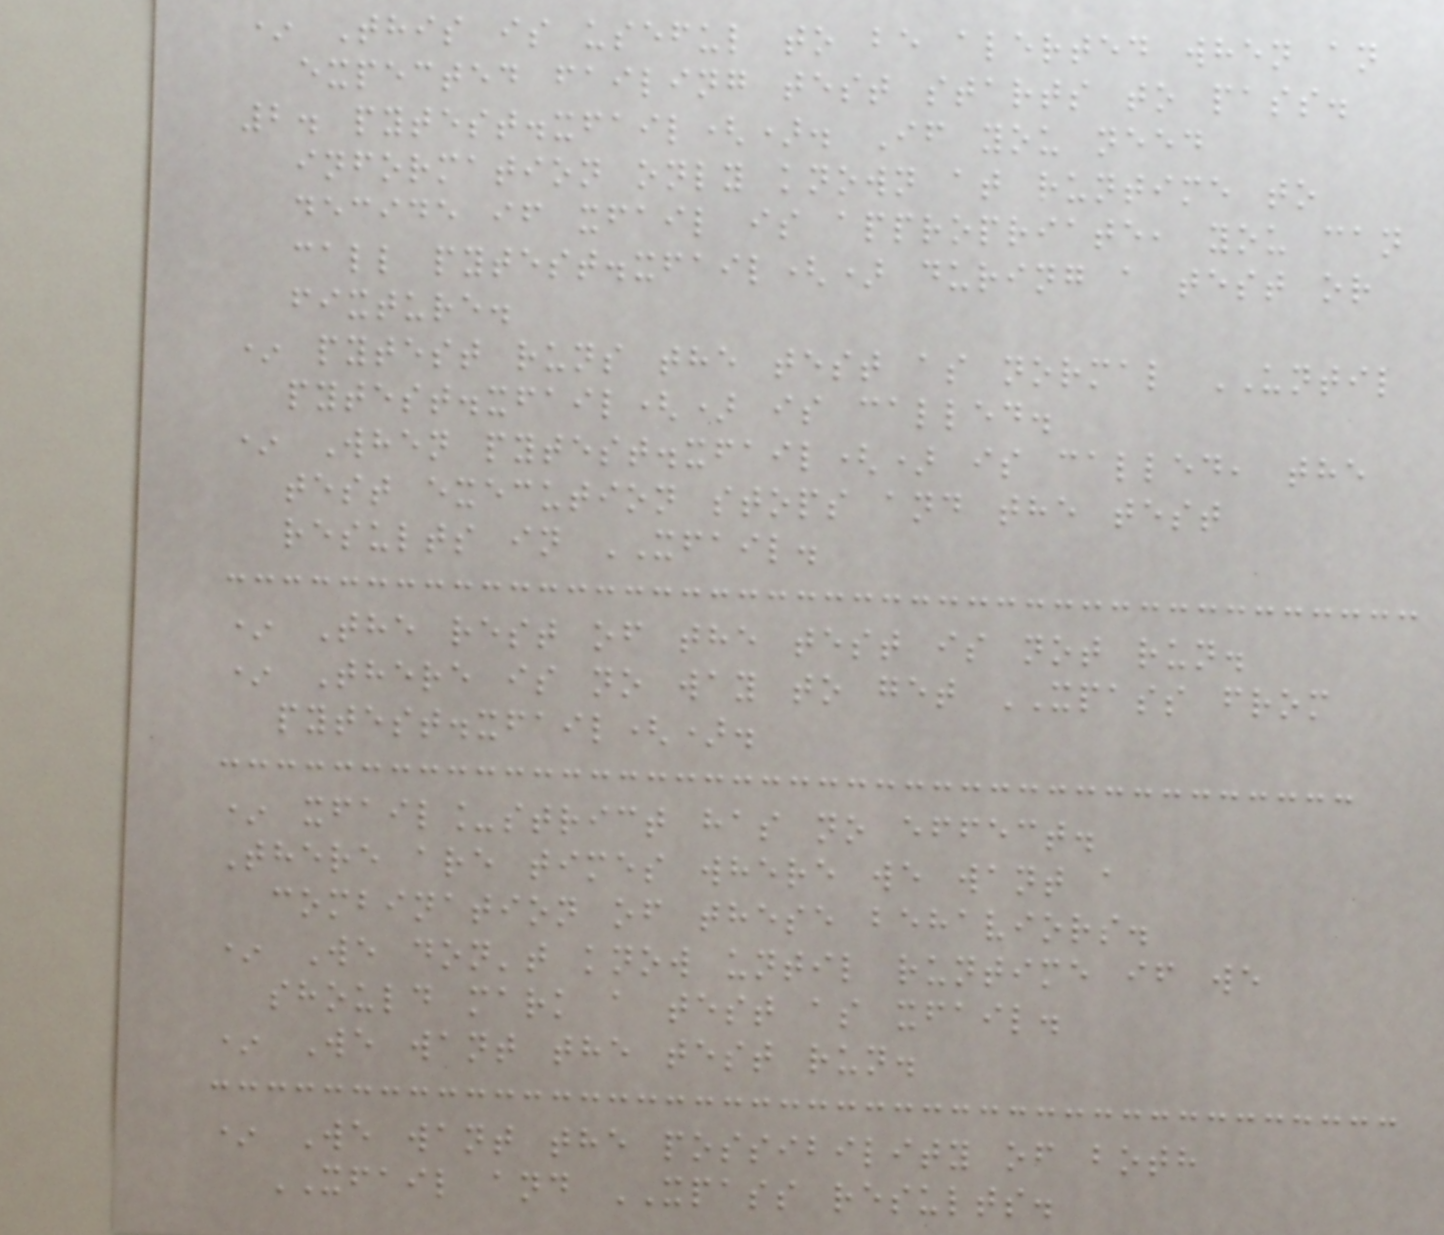* This is useful to be alerted when an
expected failing test starts to pass.
2. pytest.xfail(). If you need
information only known at runtime to
decide if xfail is appropriate, you can
call pytest.xfail() during a test or
fixture.
* pytest runs the test as normal UNTIL
pytest.xfail() is called.
* When pytest.xfail() is called, the
test execution stops and the test
results in XFAIL.
* The rest of the test is not run.
* There is no way to get XPASS from
pytest.xfail().
* xfail_strict has no effect.
There are times where we want a
combination of these behaviors.
* We don't know until runtime if we
should mark a test as xfail.
* We want the test run.
* We want the possibility of both
XFAIL and XPASS results.
